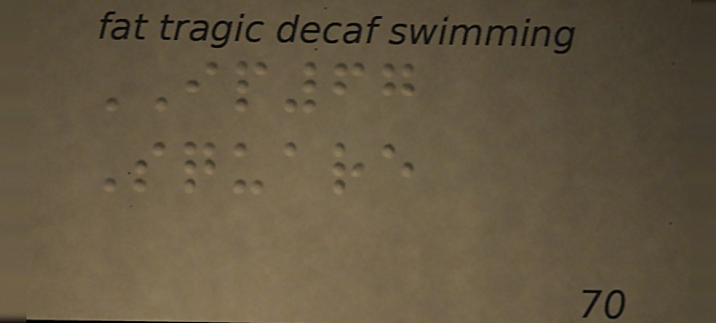IP67
Square
